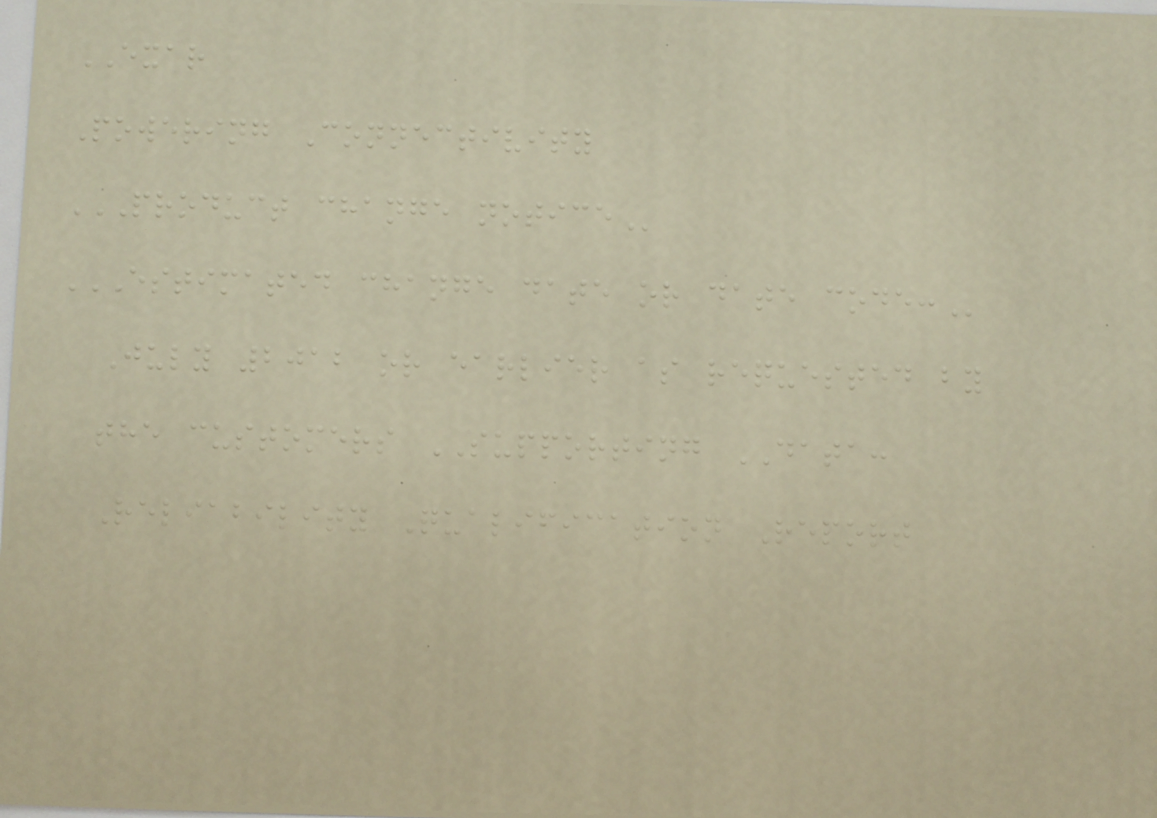EXAR
Powering Connectivity
PRODUCT CHANGE NOTICE
ESTIMATED CHANGE DATE OR DATE CODE:
July 2012 or earlier as requested by
the customers SUPPORTING DATA:
Reliability Qualification Report
